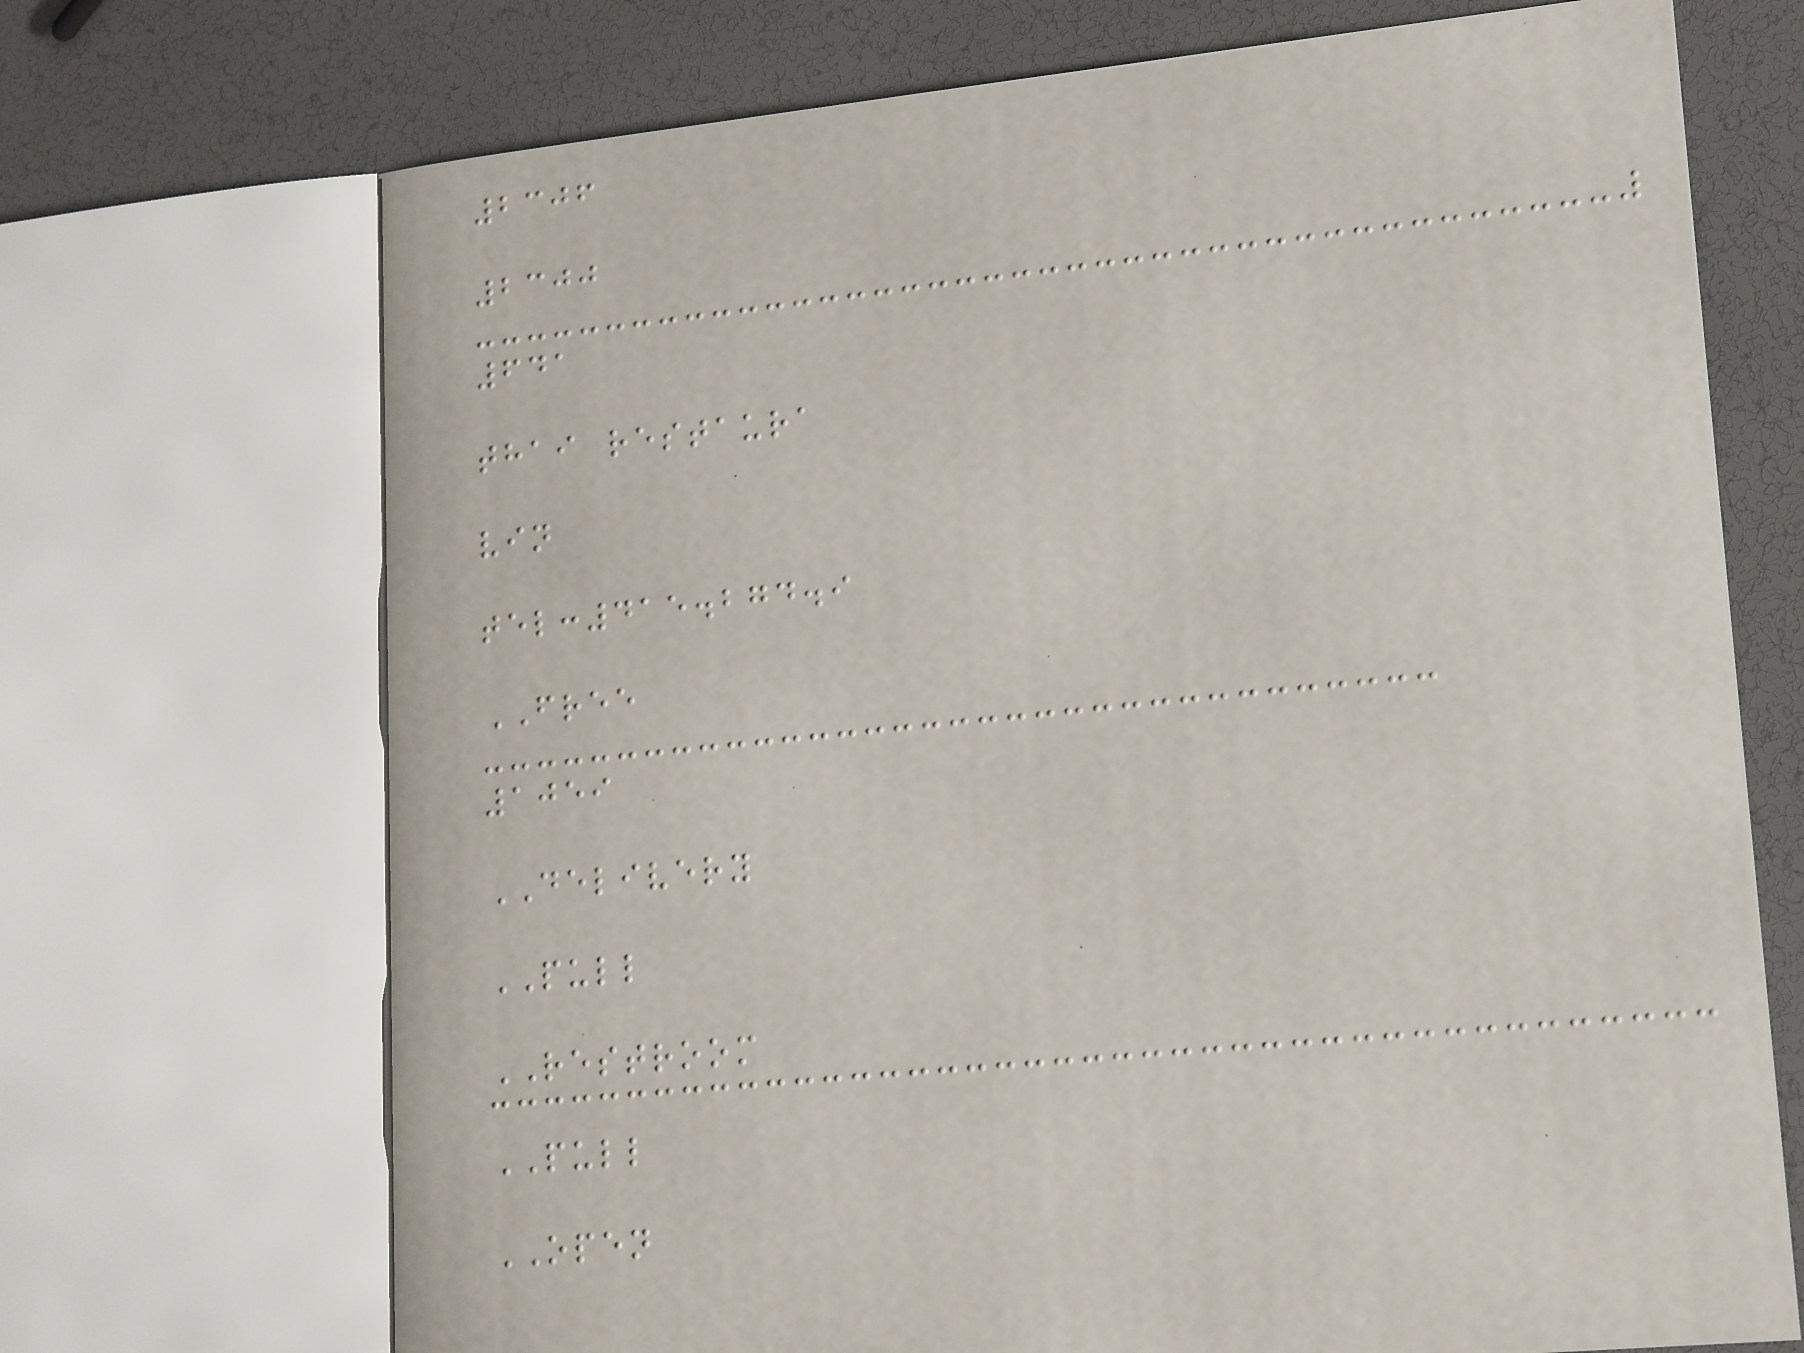2306
2300
641
thai restaura
vin
tel:415.274.9
FREE
1059
DELIVERY
PULL
RESTROOM
PULL
OPEN
